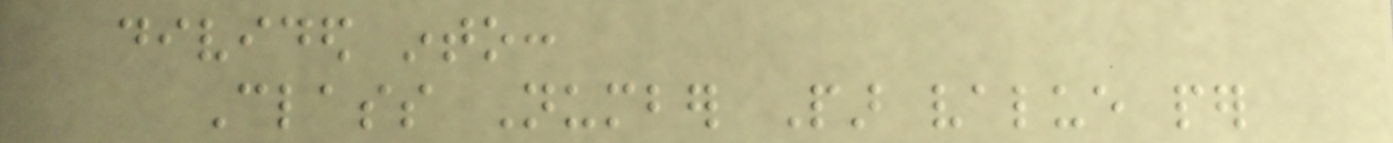divided into:
Class Number Par value per
